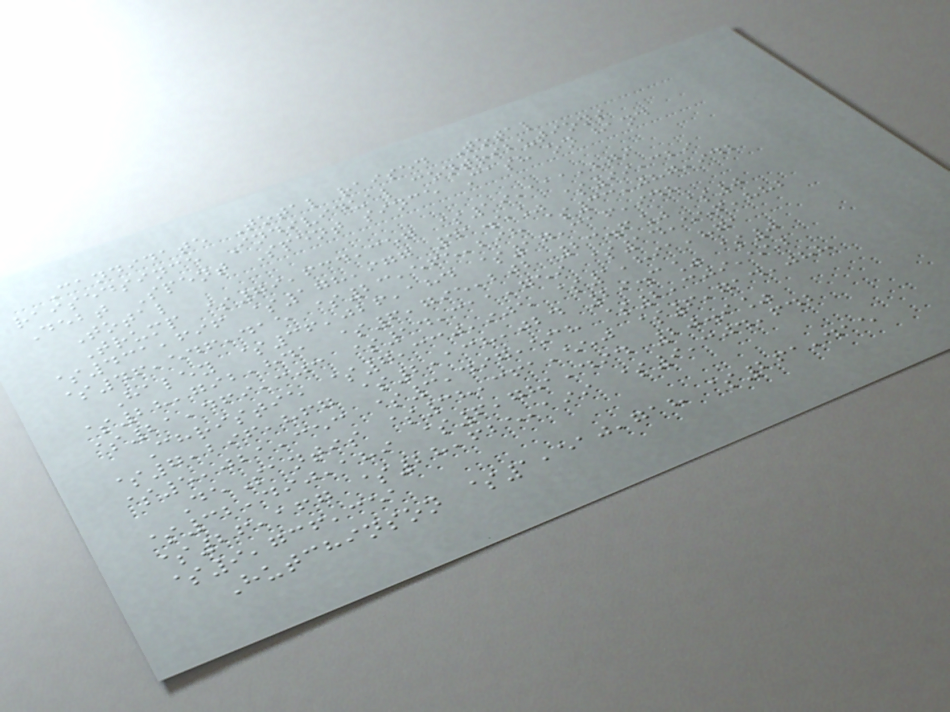Candidate Total raised Total
raisedsince Individual contributions
Debt Spent Spent since Cash on hand
Total
Trump $79,634,357 $19,111,279
$431,696 $178,977 41.5% $99,329
$46,546,415 $23,565,298 $33,087,942
Haley $36,026,184 $17,316,948
$28,792,841 $6,795,202 23.6% $0
$21,469,303 $14,311,759 $14,556,882
Christie $7,330,905 $1,891,871
$7,296,867 $2,138,024 29.3% $0
$5,021,353 $3,497,538 $2,309,552
DeSantis $38,361,550 $6,714,088
$32,490,189 $6,781,494 20.9%
$26,167 $28,625,199 $9,304,642
$9,736,351
Hutchinson $1,510,718 $261,415
